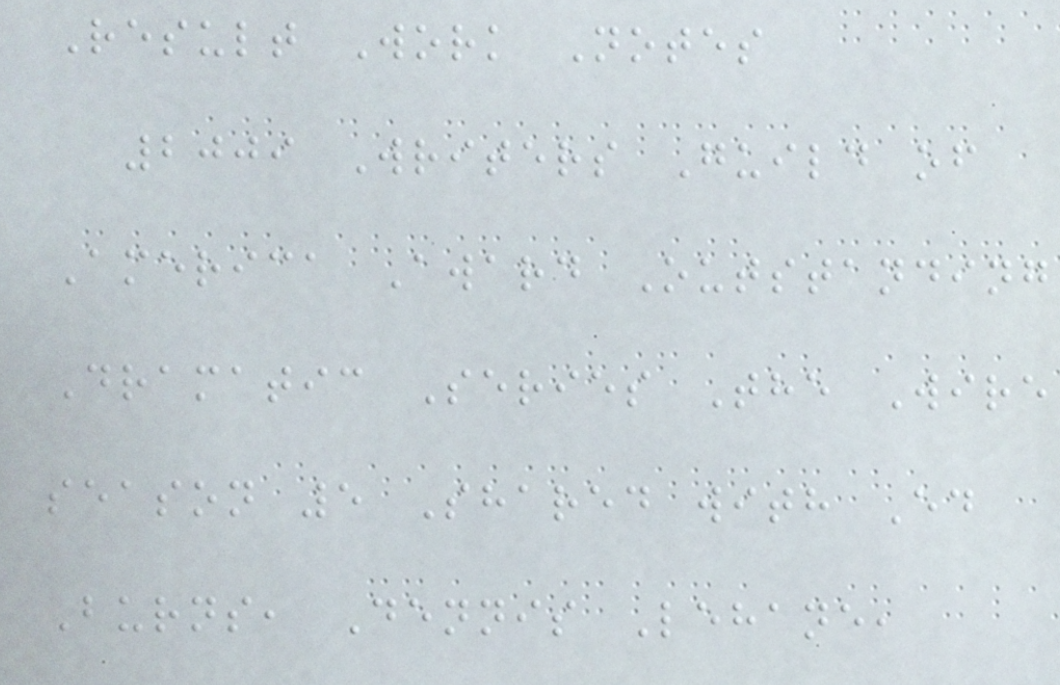Result Work Notes
2009 Writers Guild of
America Award Outstanding
Dramatic Series The Wire
season 5 Shared with Ed
Burns, Dennis Lehane,
